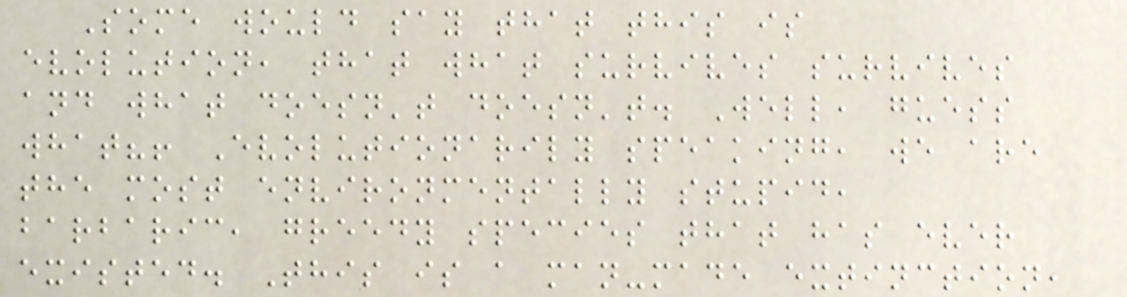Some would say that this is
evolution, that what survives survives
and what doesn't doesn't. Well, guess
what?! Evolutionarily speaking, we are
the most environmentally stupid,
barbaric, greedy species that has ever
existed. This is a man-made extinction,
